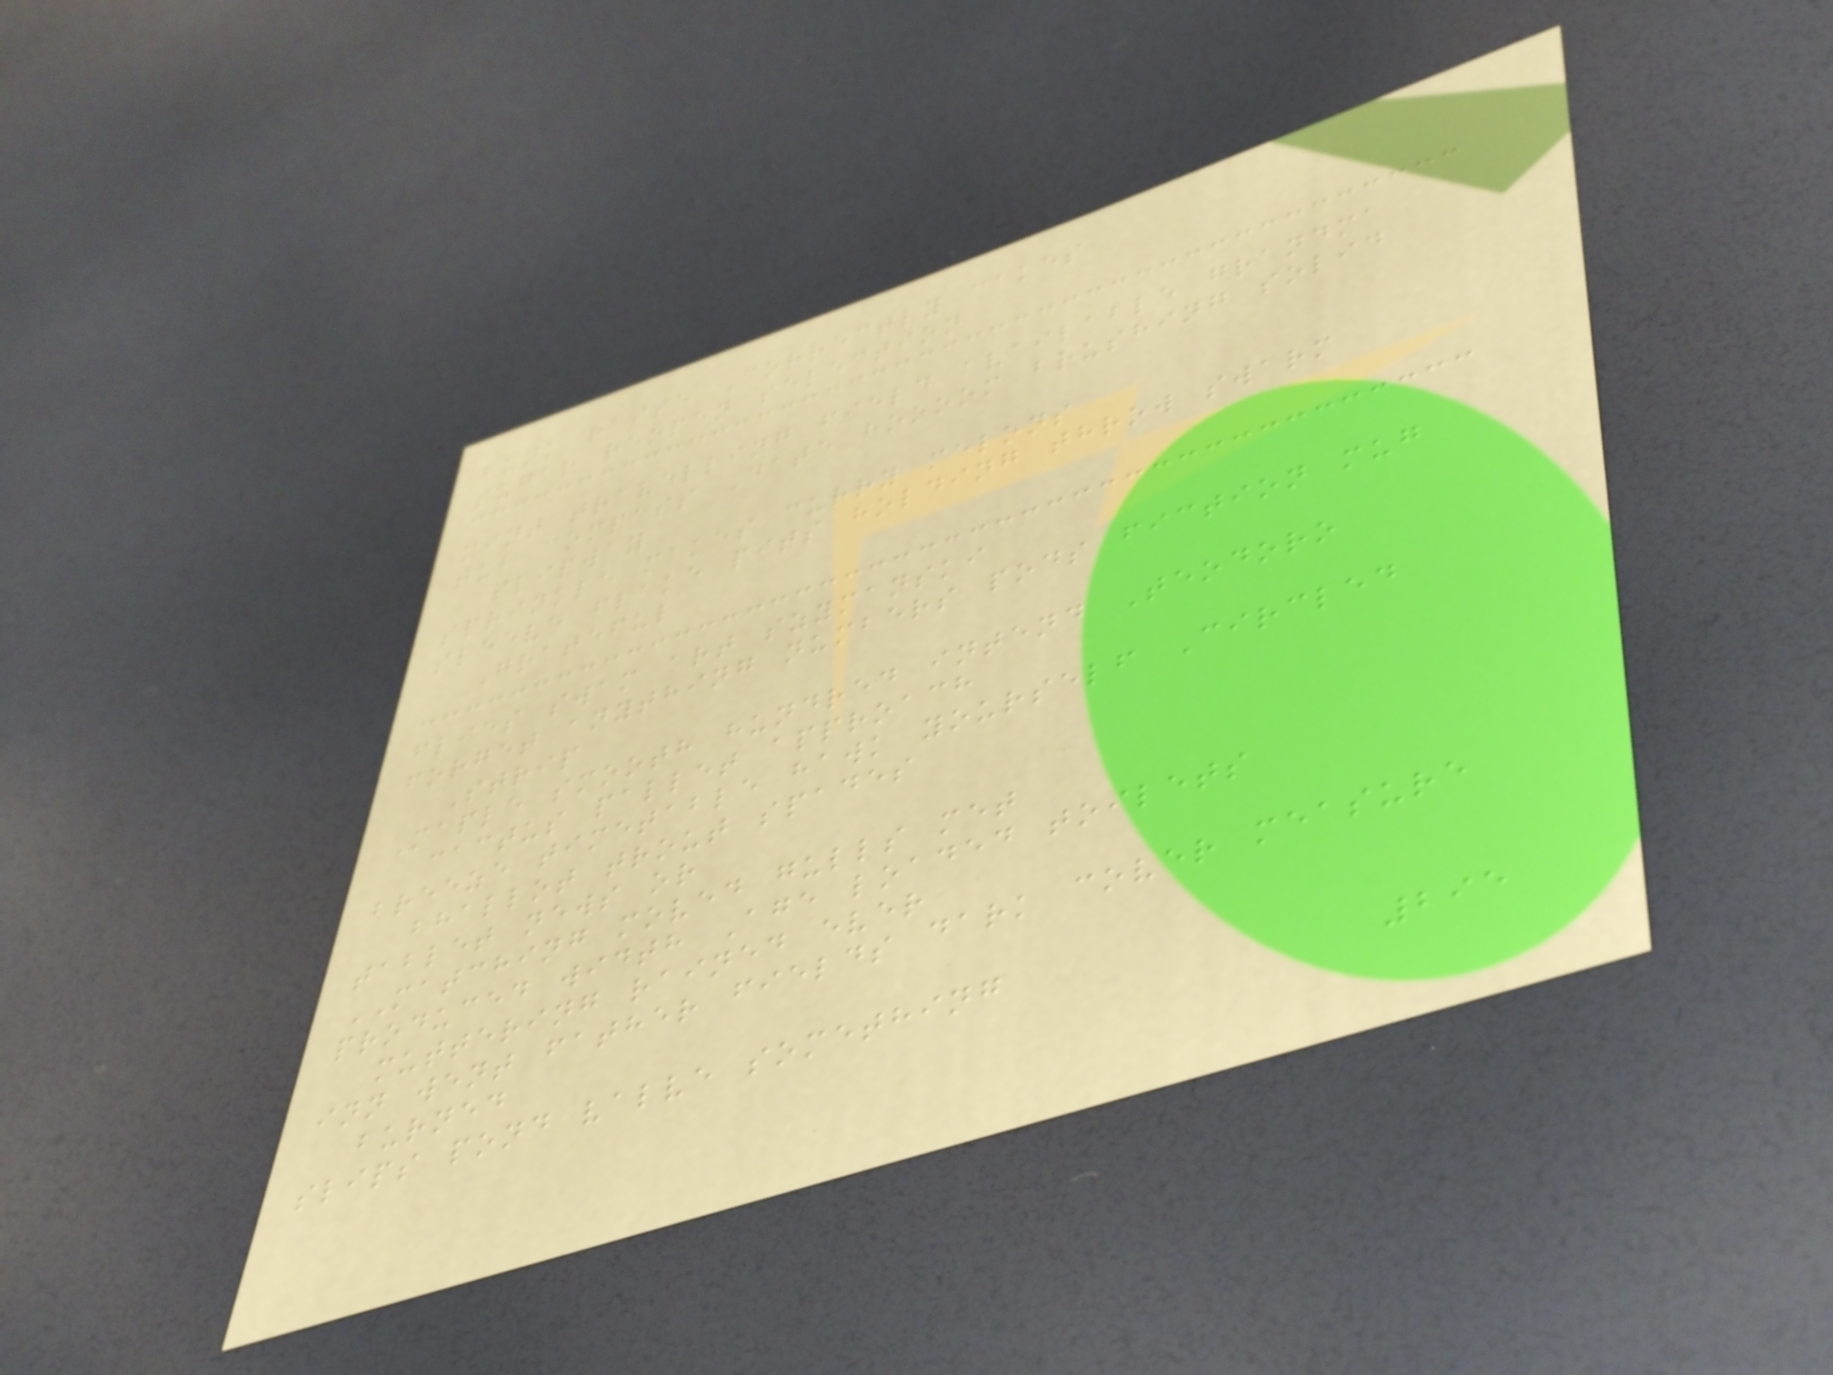bunk raise Correctly cakes
sugar reopen selection
mint travelling field available grandma
tub compass Date hoooom brushing solid
slipway
sprinkle makes curry melons
sleeve flake pits holding throw swarm
Grateful
flies swam art szymanski
forget anything numbers pods fiction mug
Strip
Maple smooth hundred intend Teodoro
cactus pallet approach
breeze timetable hawk yourself Circled
bhallot trout spades
tablet news or
MATCHING moved gulls met
produced width Age loaded toilets
muttering rained ever
inn went father fields dark cover measure
burned
slips pond valve something
295
